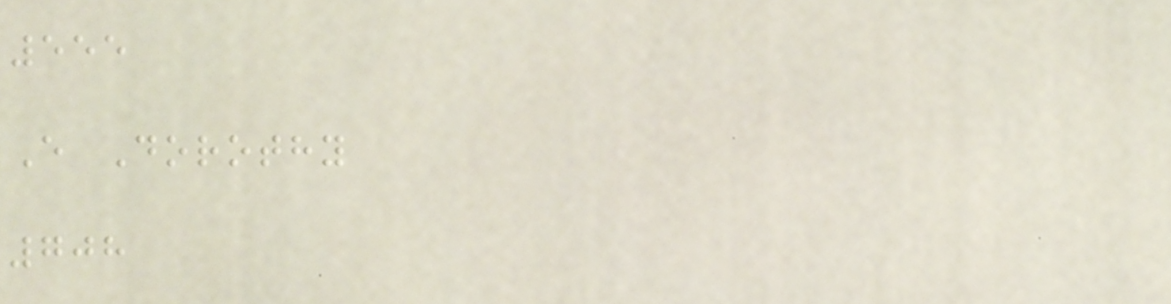555
E Dorothy
708
